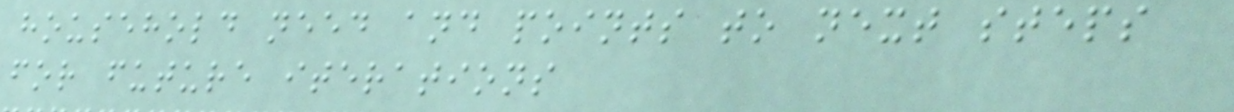household need and points to next steps
for future iterations
